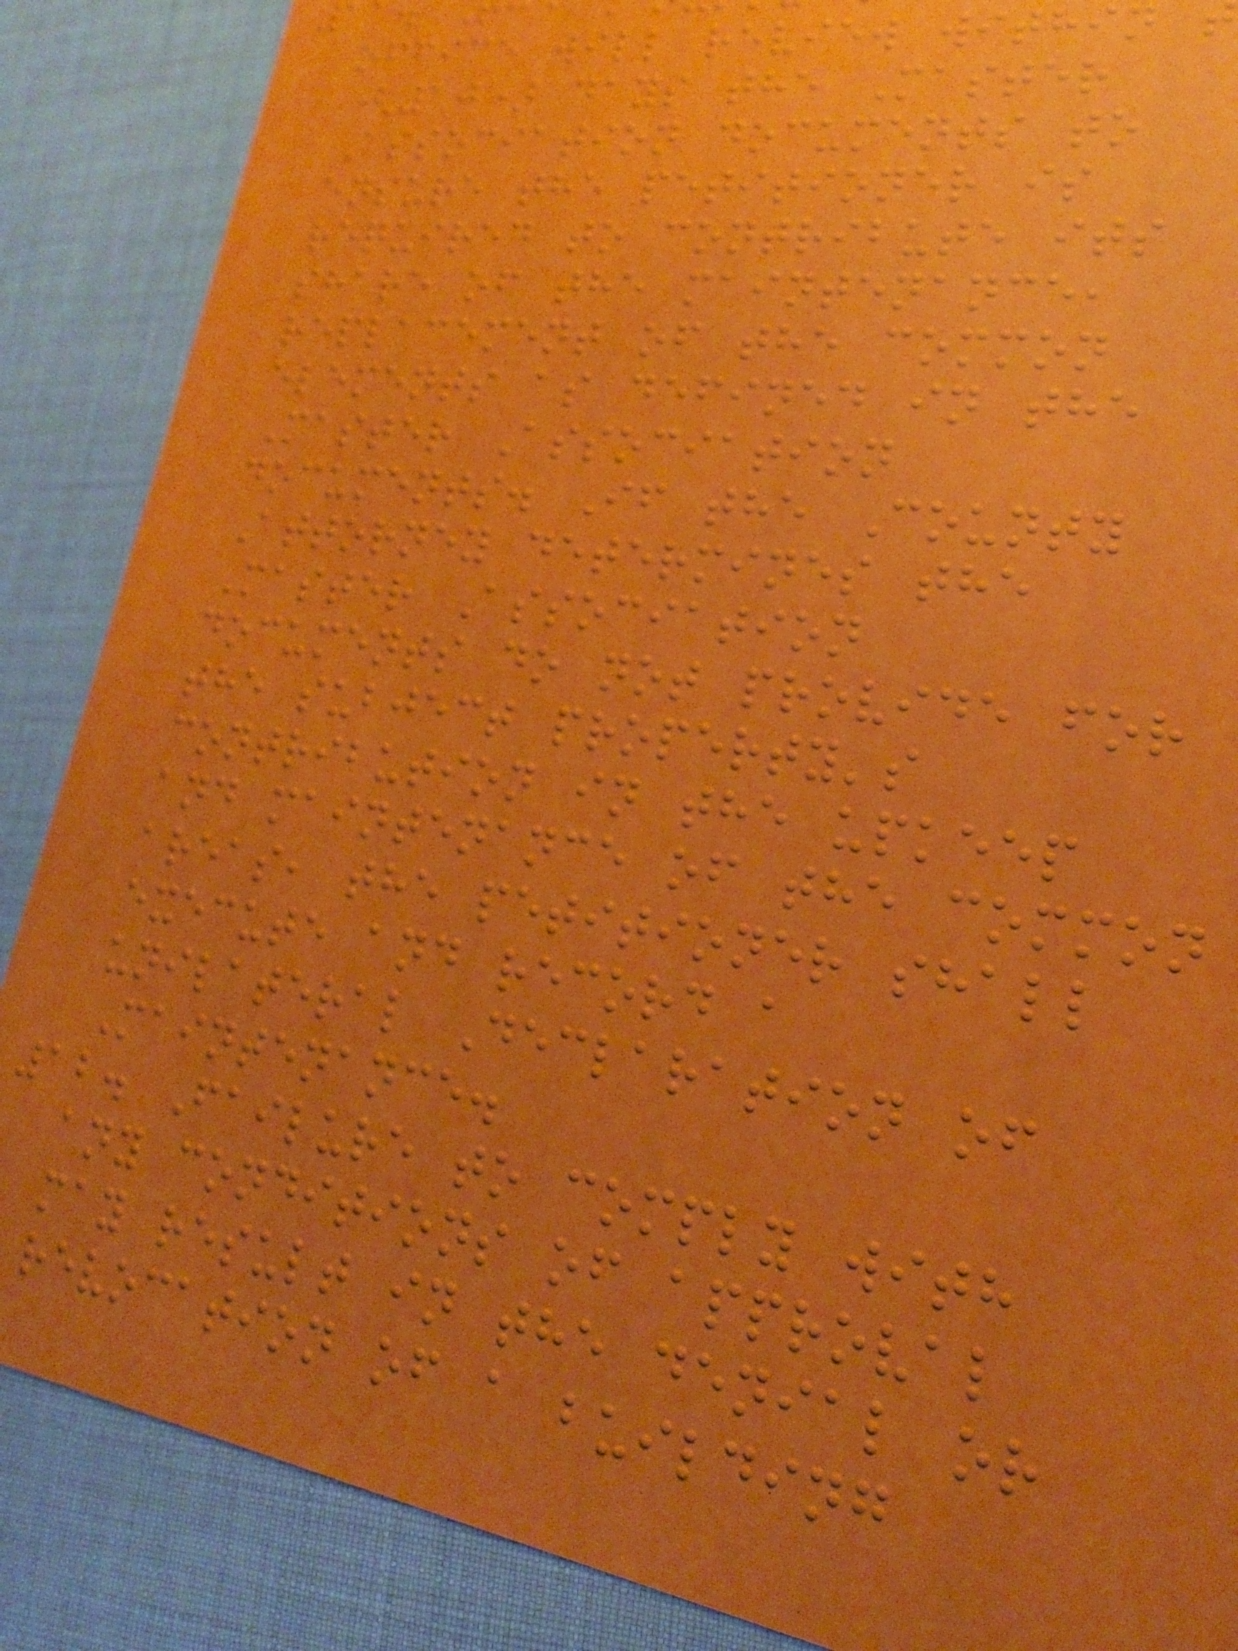office will review within
(10) days the Master
Association documents to
ensure the petitioner is
required to contribute its
share of the maintenance,
replacement of the common
elements as defined in the
Master Association
documents. If the County
Attorney determines the
Master Association
documents do not provide for
the subject property's
contribution in the upkeep
and maintenance of the common
areas, the petitioner shall
execute and record a
unilateral Declaration of
Maintenance.
12. Failure to comply with
any conditions of approval
may result in the denial or
revocation of a building
